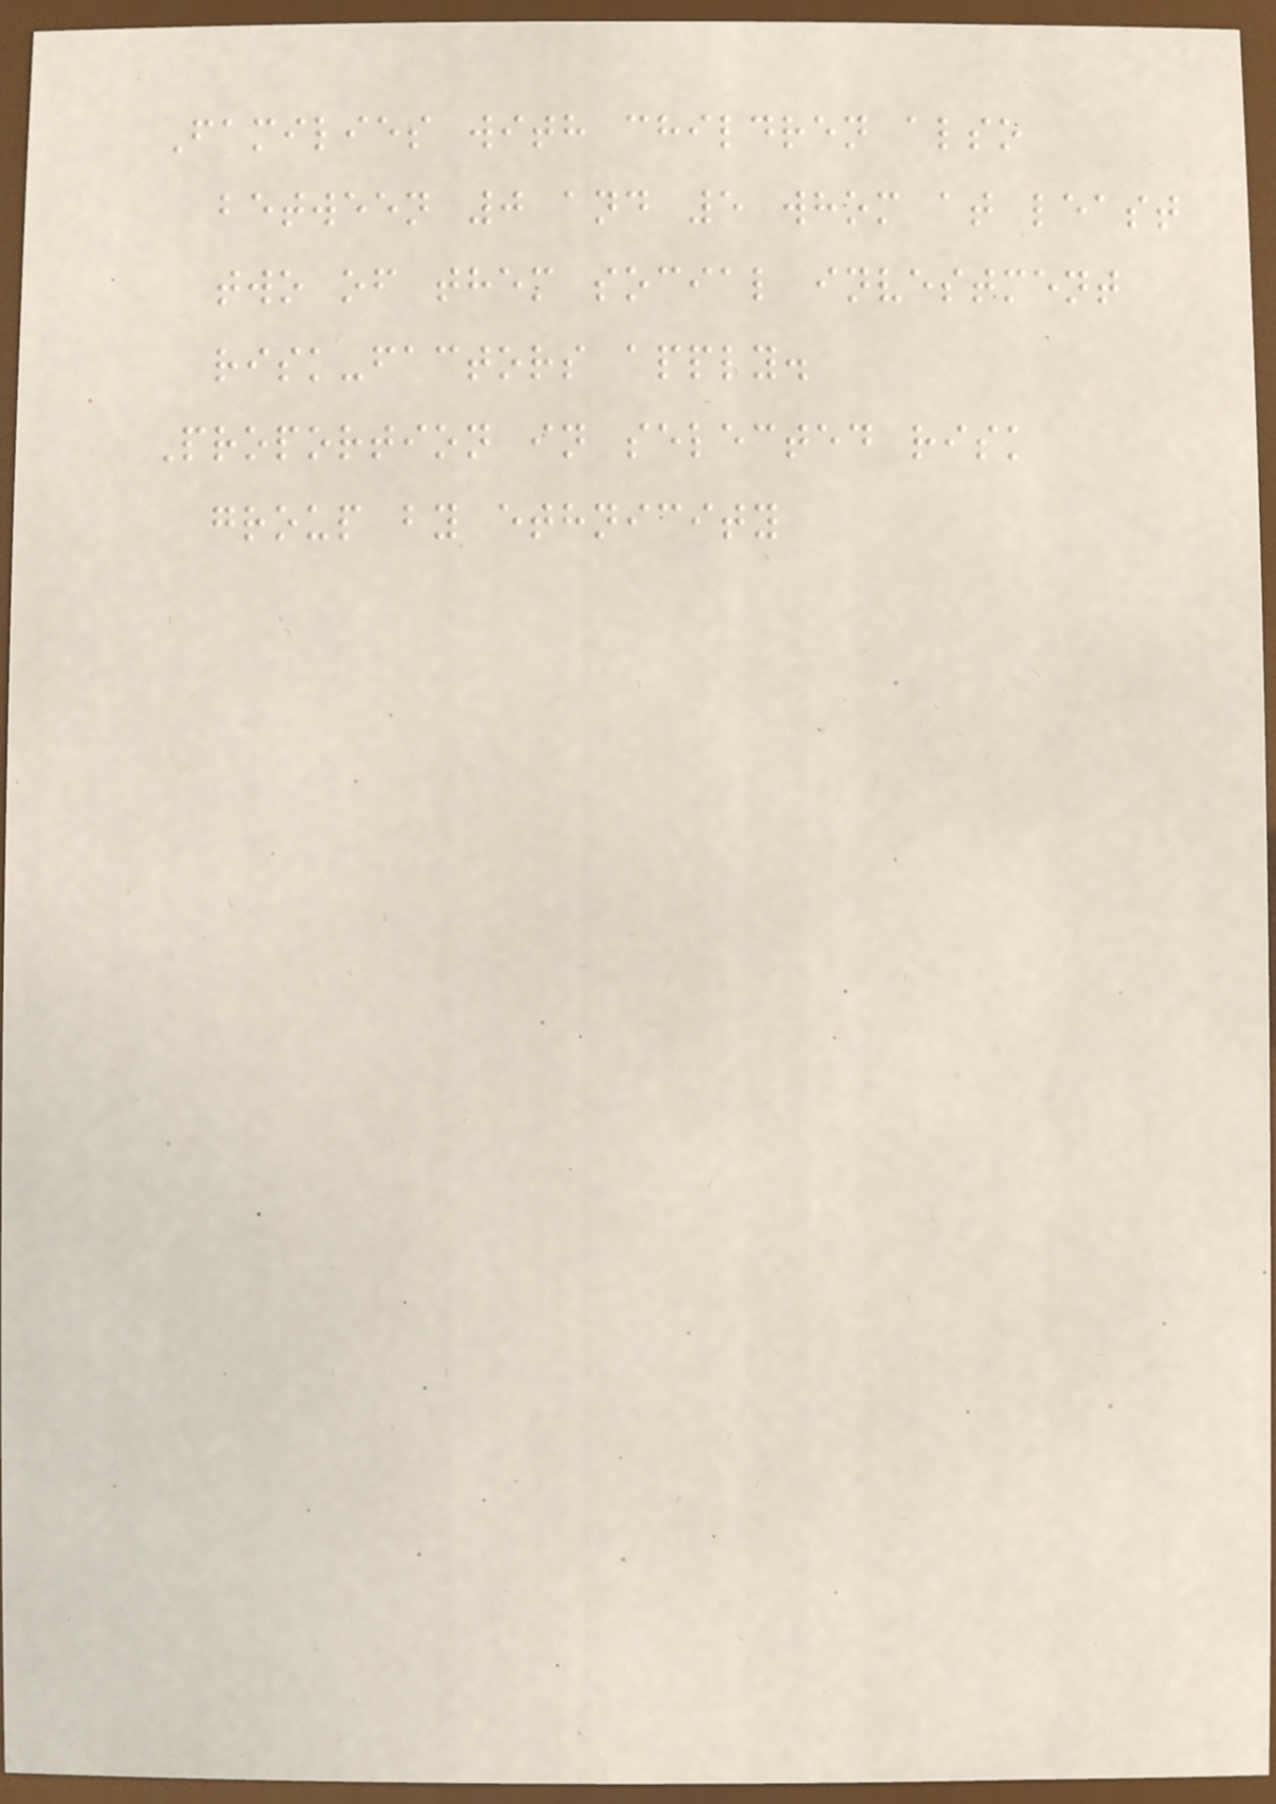Families with children also
between 0 and 5 whom at least
two of them social investment
risk-factors apply.
Proportion in selected risk
group by ethnicity
